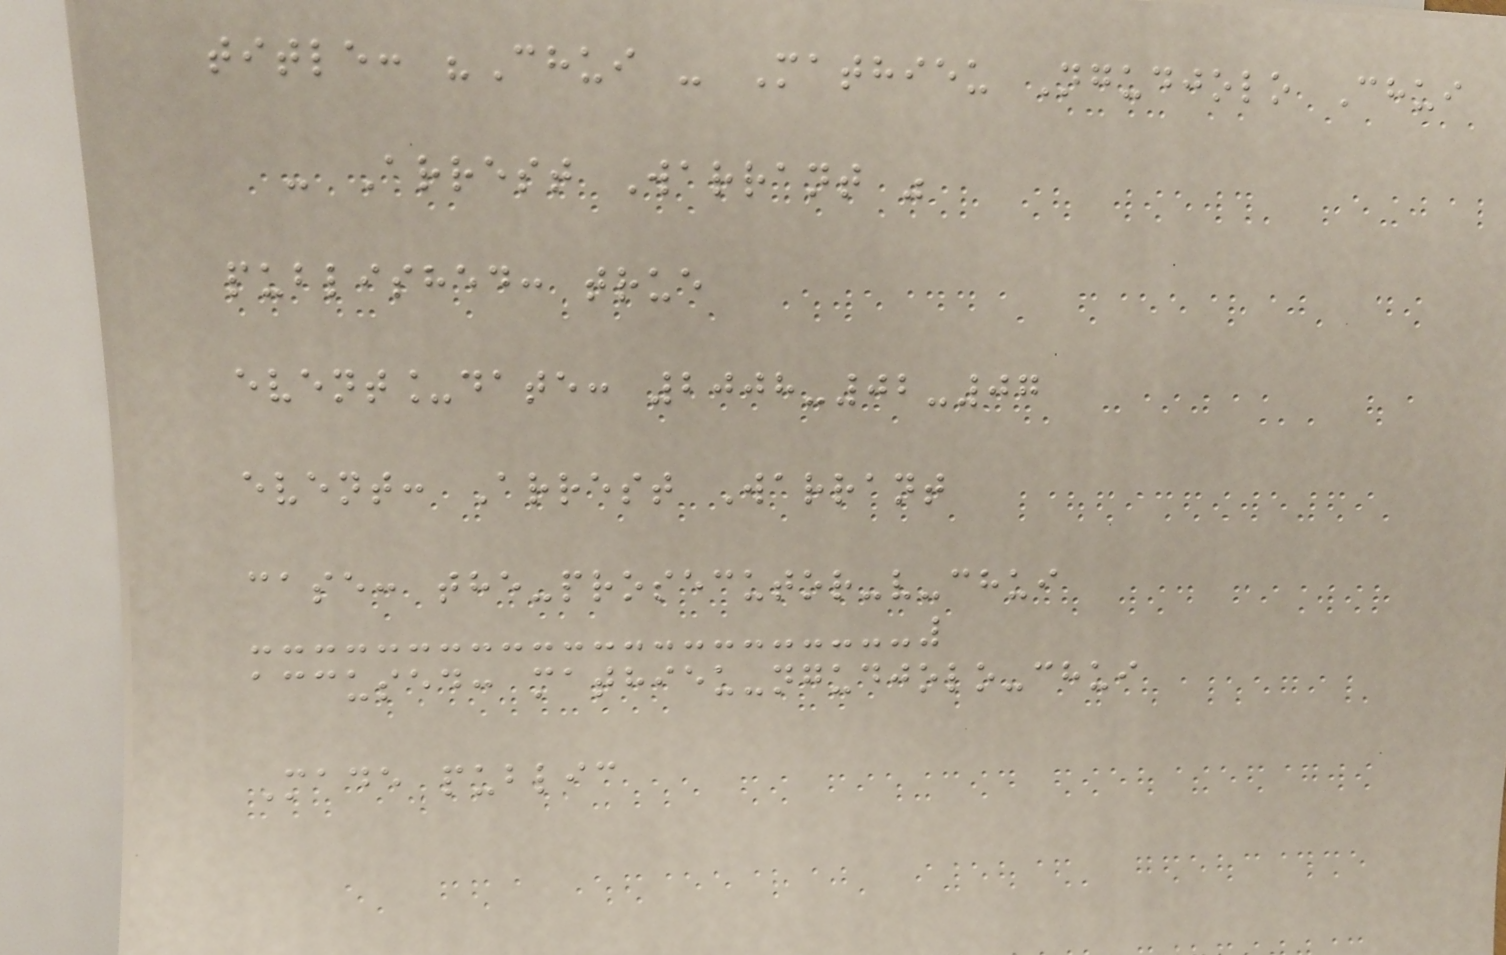title: "Chui - Mathieu Ngudjolo Chui
- Arrest Warrant "
published: true
event_date: 2008-02-07
event: Arrest Warrant
case: the-prosecutor-v-chui
accused: mathieu-ngudjolo-chui
Made public
